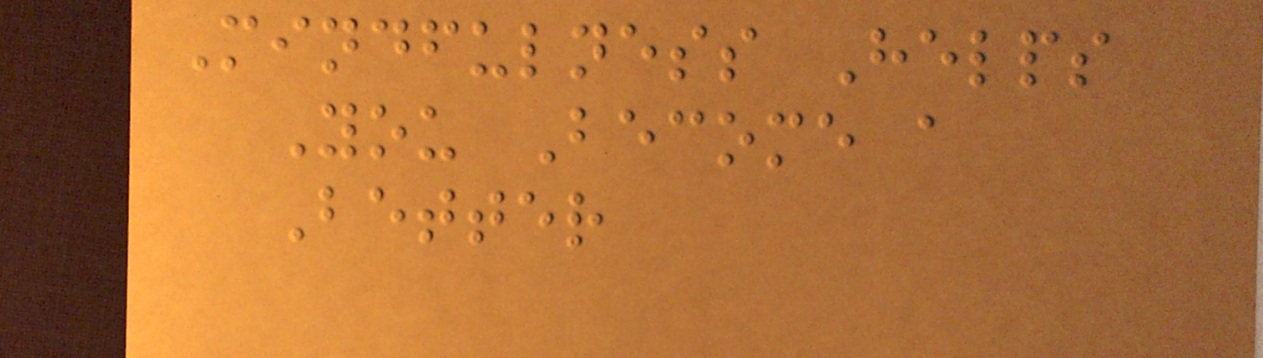Mindfulness Helps
You Become a
Better
